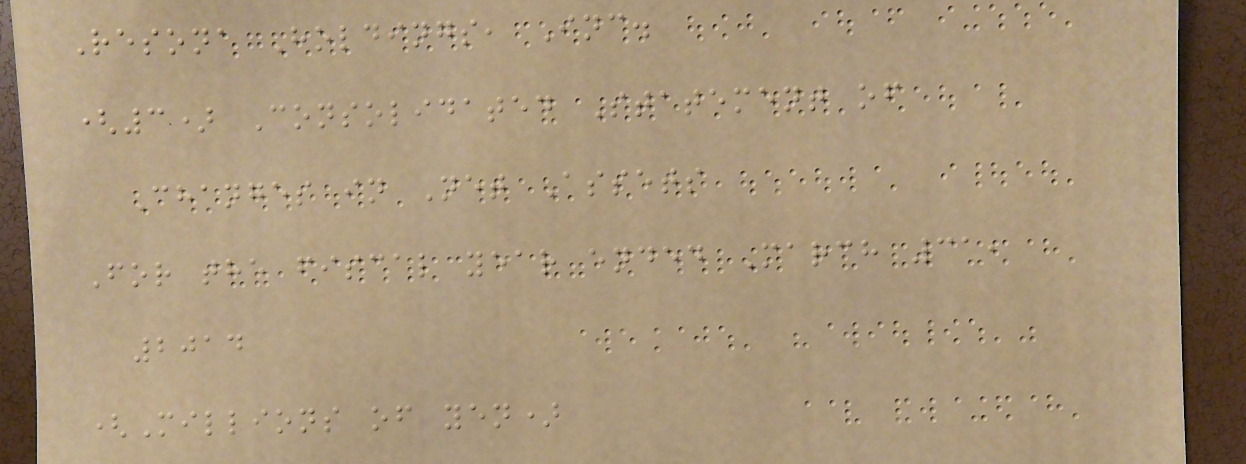Resona Holdings, Inc.
(3) Consolidated Statement of
Changes in Net Assets
For the fiscal year ended March 31,
2014
(Millions of yen)
